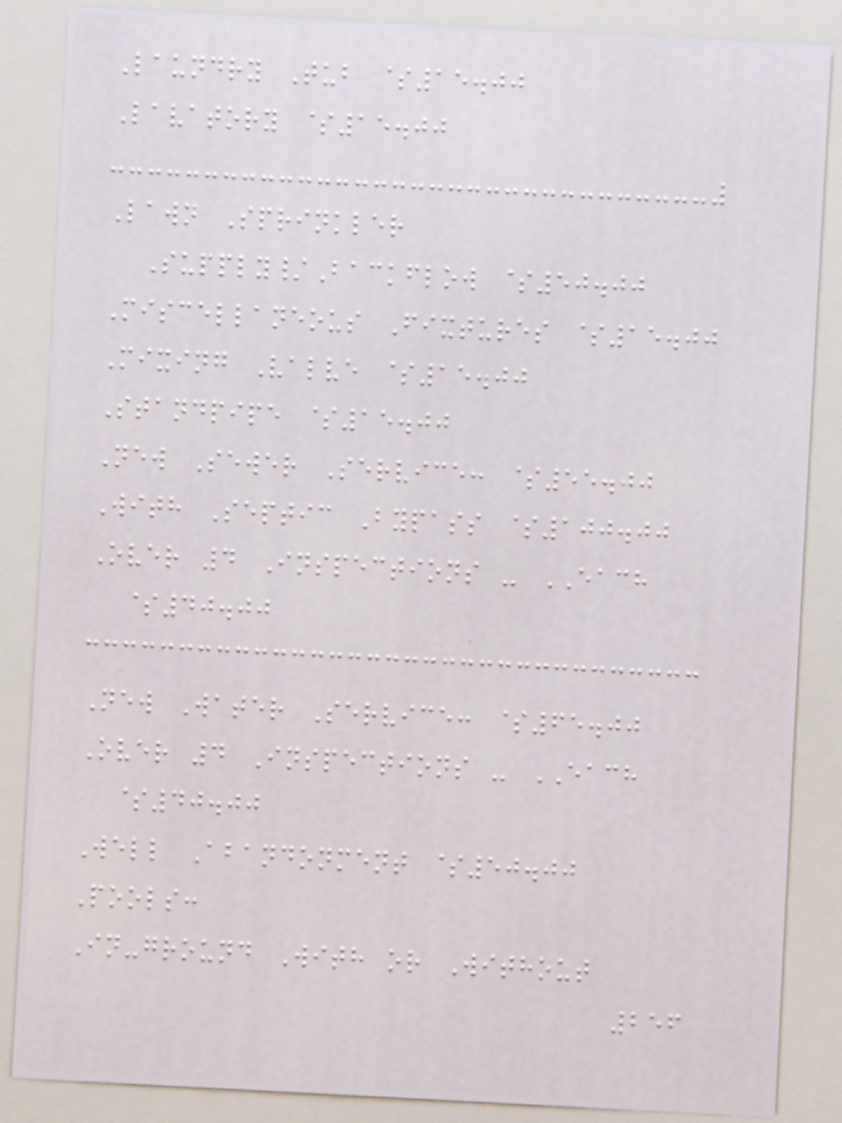Laundry Tub $15.00
Lavatory $15.00
Lawn Sprinkler
Supply/Backflow $50.00
Miscellaneous Fixtures $15.00
Mixing Valve $15.00
Standpipe $15.00
New Sewer Service: $55.00
With Septic Bypass $100.00
Over 4 Inspections - EACH
$40.00
New Water Service: $65.00
Over 4 Inspections - EACH
$40.00
Well Abandonment $50.00
Pools:
In-ground With or Without
256
